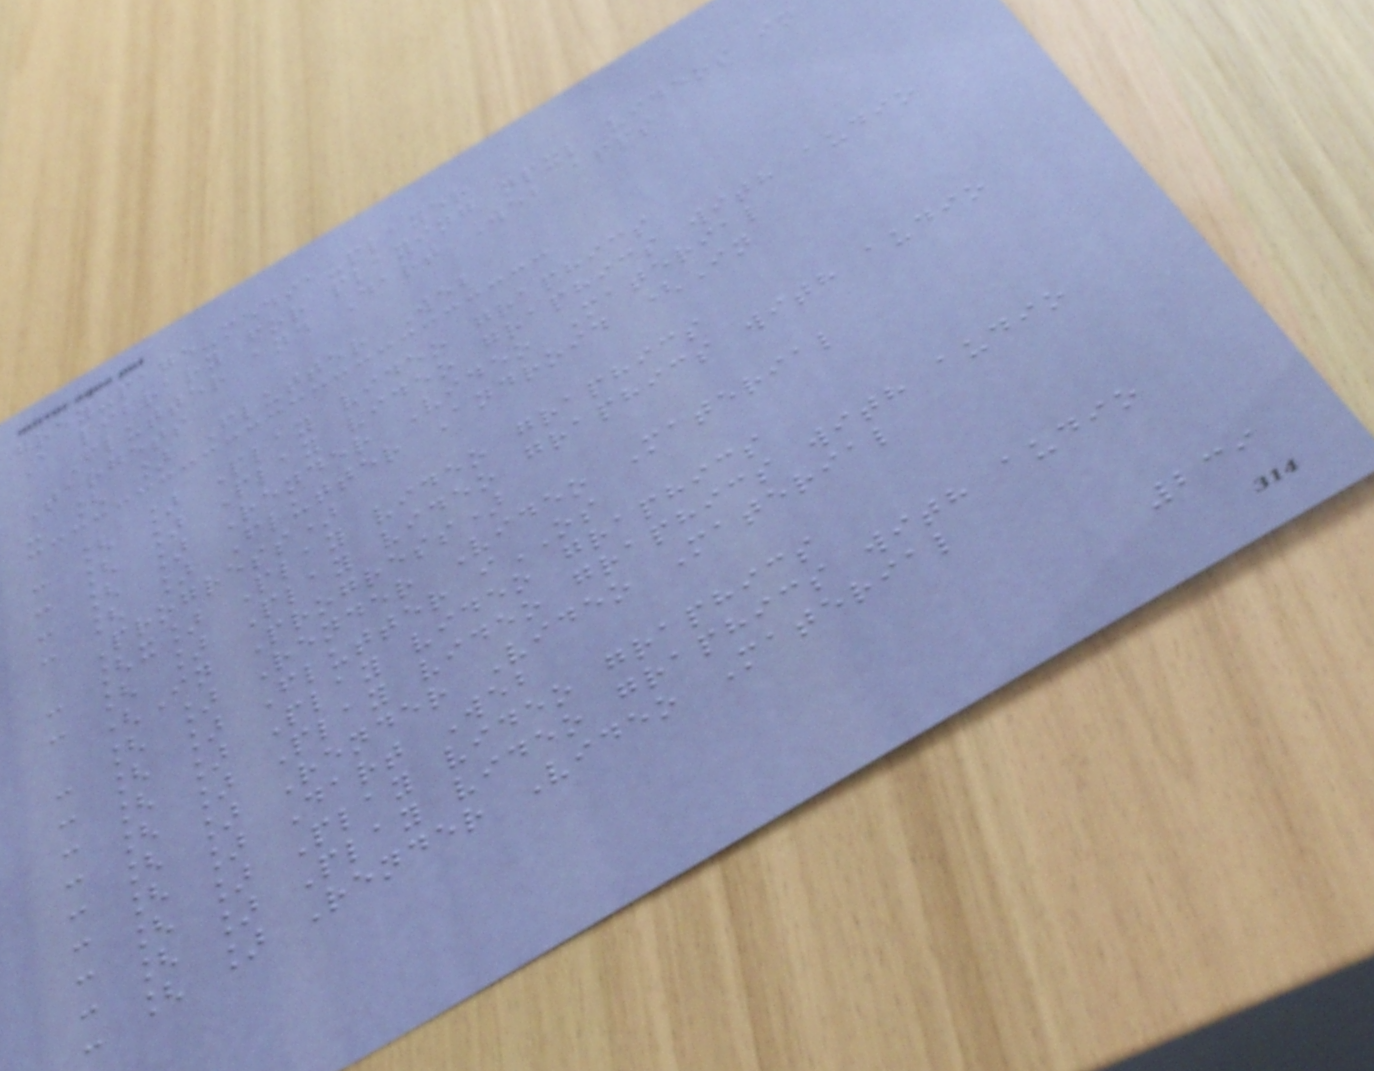grey-page-media-player
A library for playing npxl videos in
Flutter and Dart Web apps
Targets
- [ ] Flutter Web
- [ ] Play video graphics
- [ ] Play video graphics with audio
- [ ] Render Video Material
- [ ] Flutter Android (In
Progress)
- [x] Play video graphics
- [ ] Play video graphics with audio
(In Progress)
- [ ] Render Video Material
- [ ] Flutter iOS
- [ ] Play video graphics
- [ ] Play video graphics with audio
- [ ] Render Video Material
- [ ] Dart Web
- [ ] Play video graphics
- [ ] Play video graphics with audio
- [ ] Render Video Material
239
